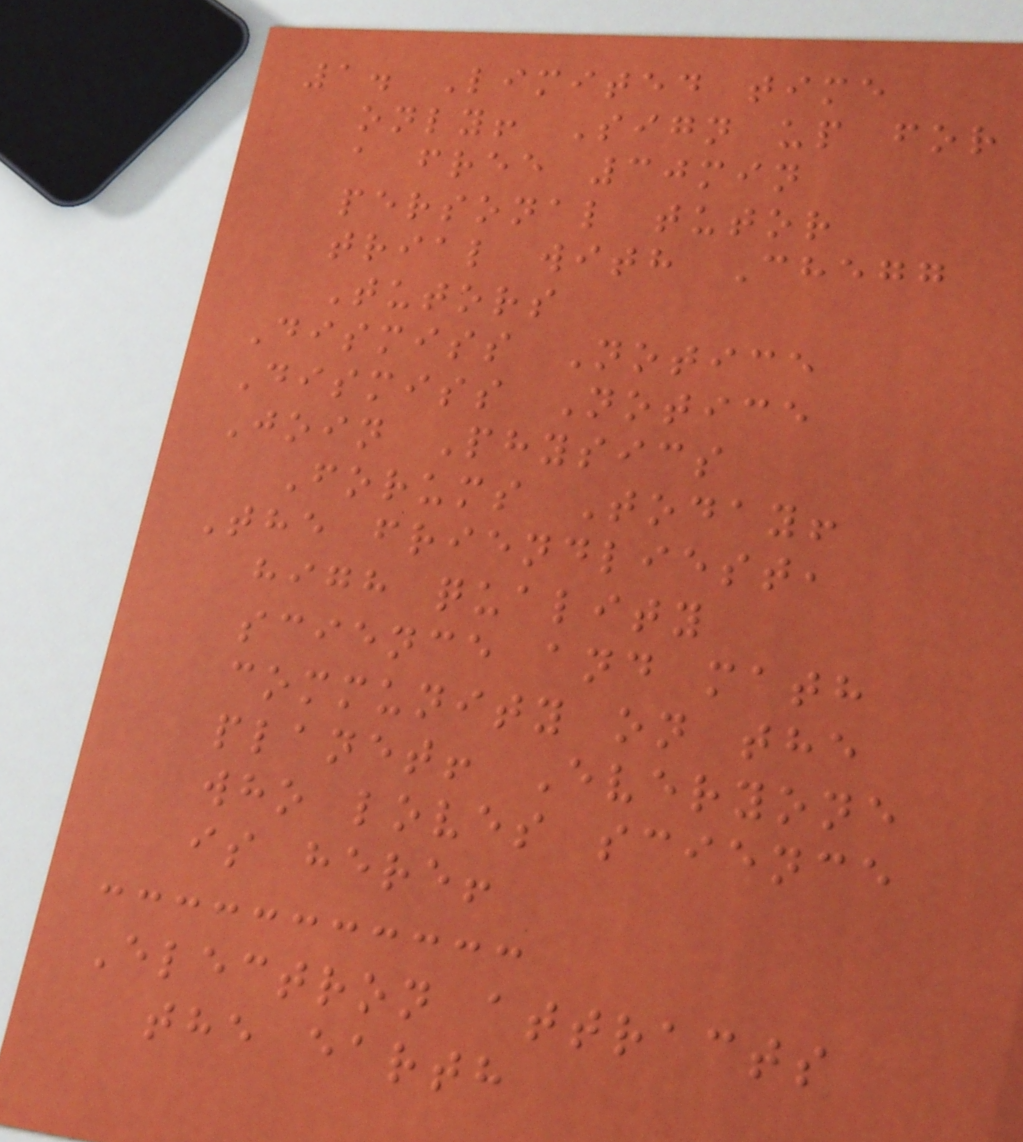1. Limited time
only! Sign up for
a free 30min
personal tutor
trial with Chegg
Tutors
Dismiss Notice
Dismiss Notice
Join Physics
Forums Today!
The friendliest,
high quality
science and math
community on the
planet! Everyone
who loves science
is here!
Electron attracts
the earth
